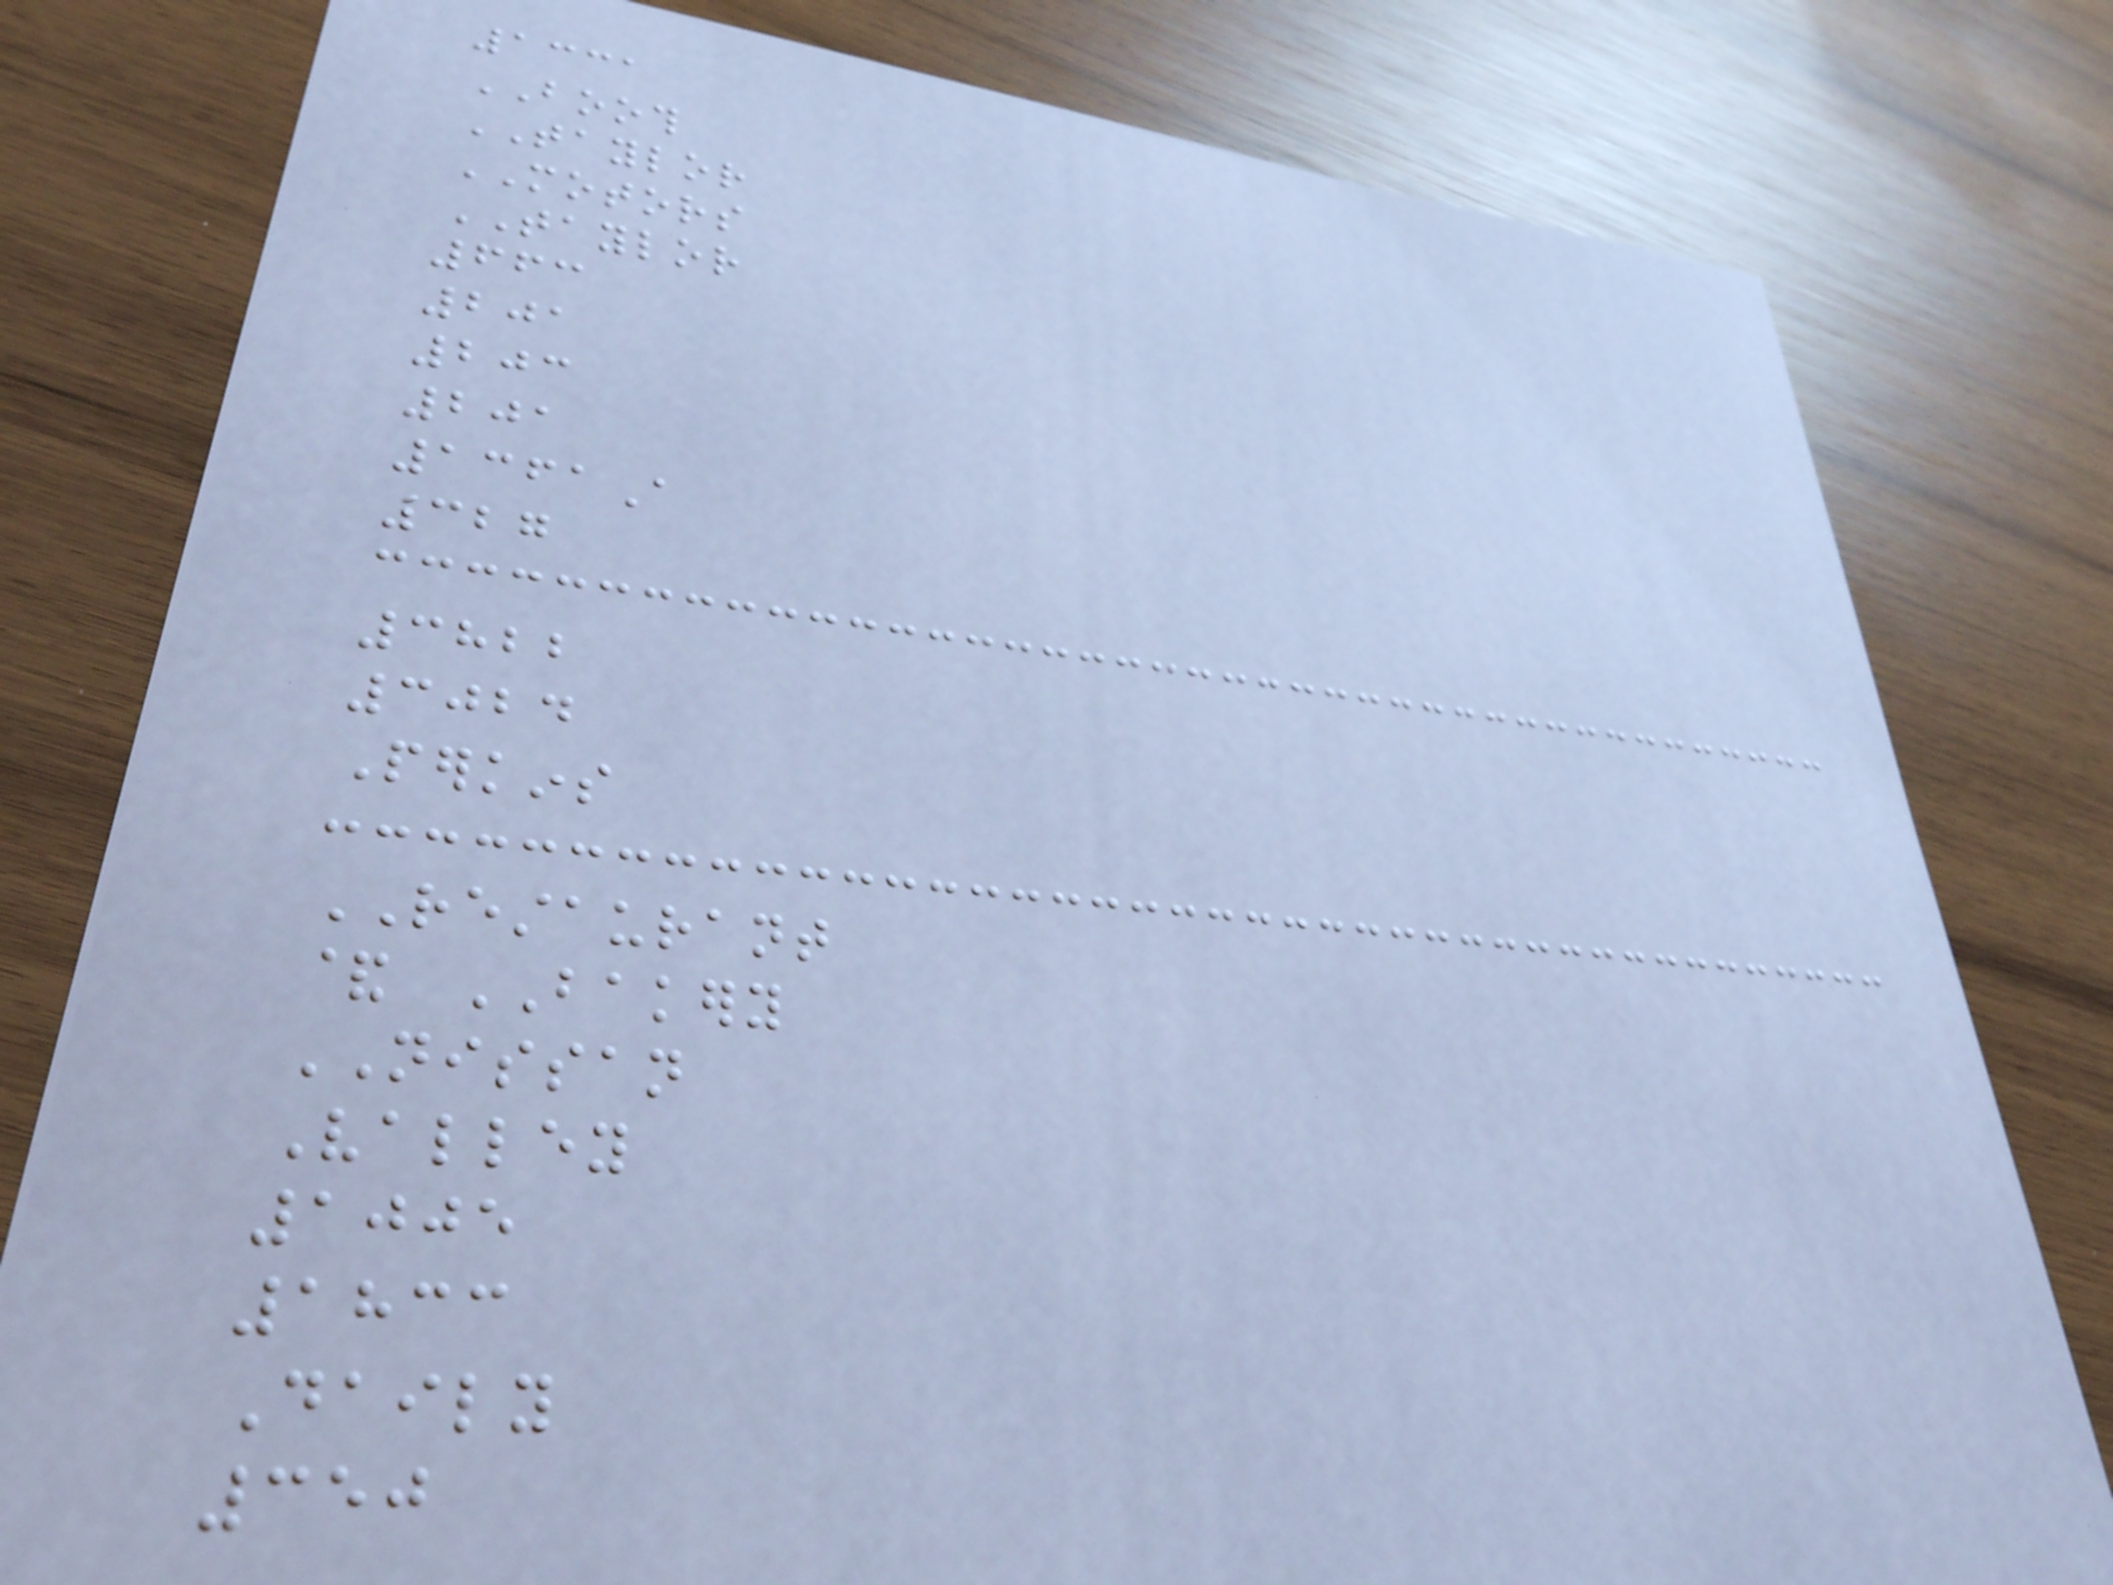1331
BOOTH
TAYLOR
MOTORS
TAYLOR
663
201
203
201
1361A
327
3822
3024
Perkins
RESTAURANT
& BAKERY
NISSAN
Valley
1005
1833
Daily
350
